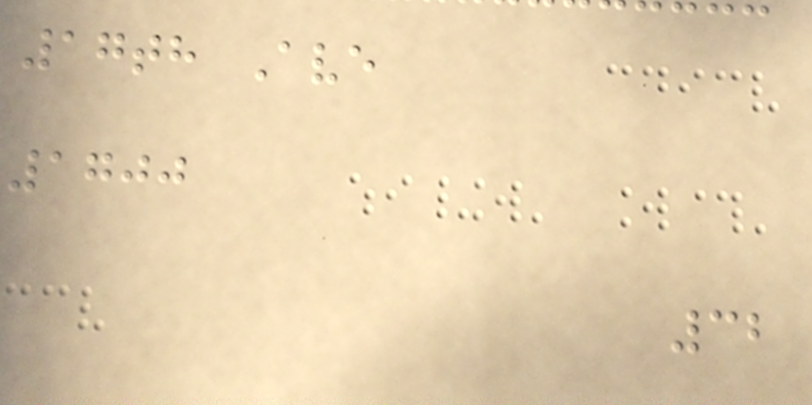17th Ave
1700
32
